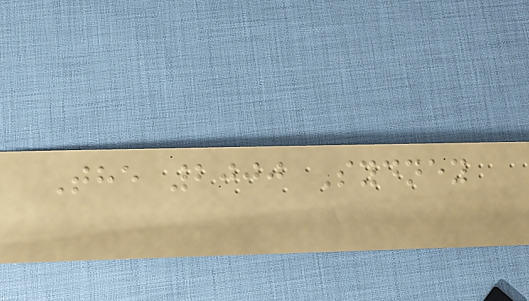The 2000 Sydney
